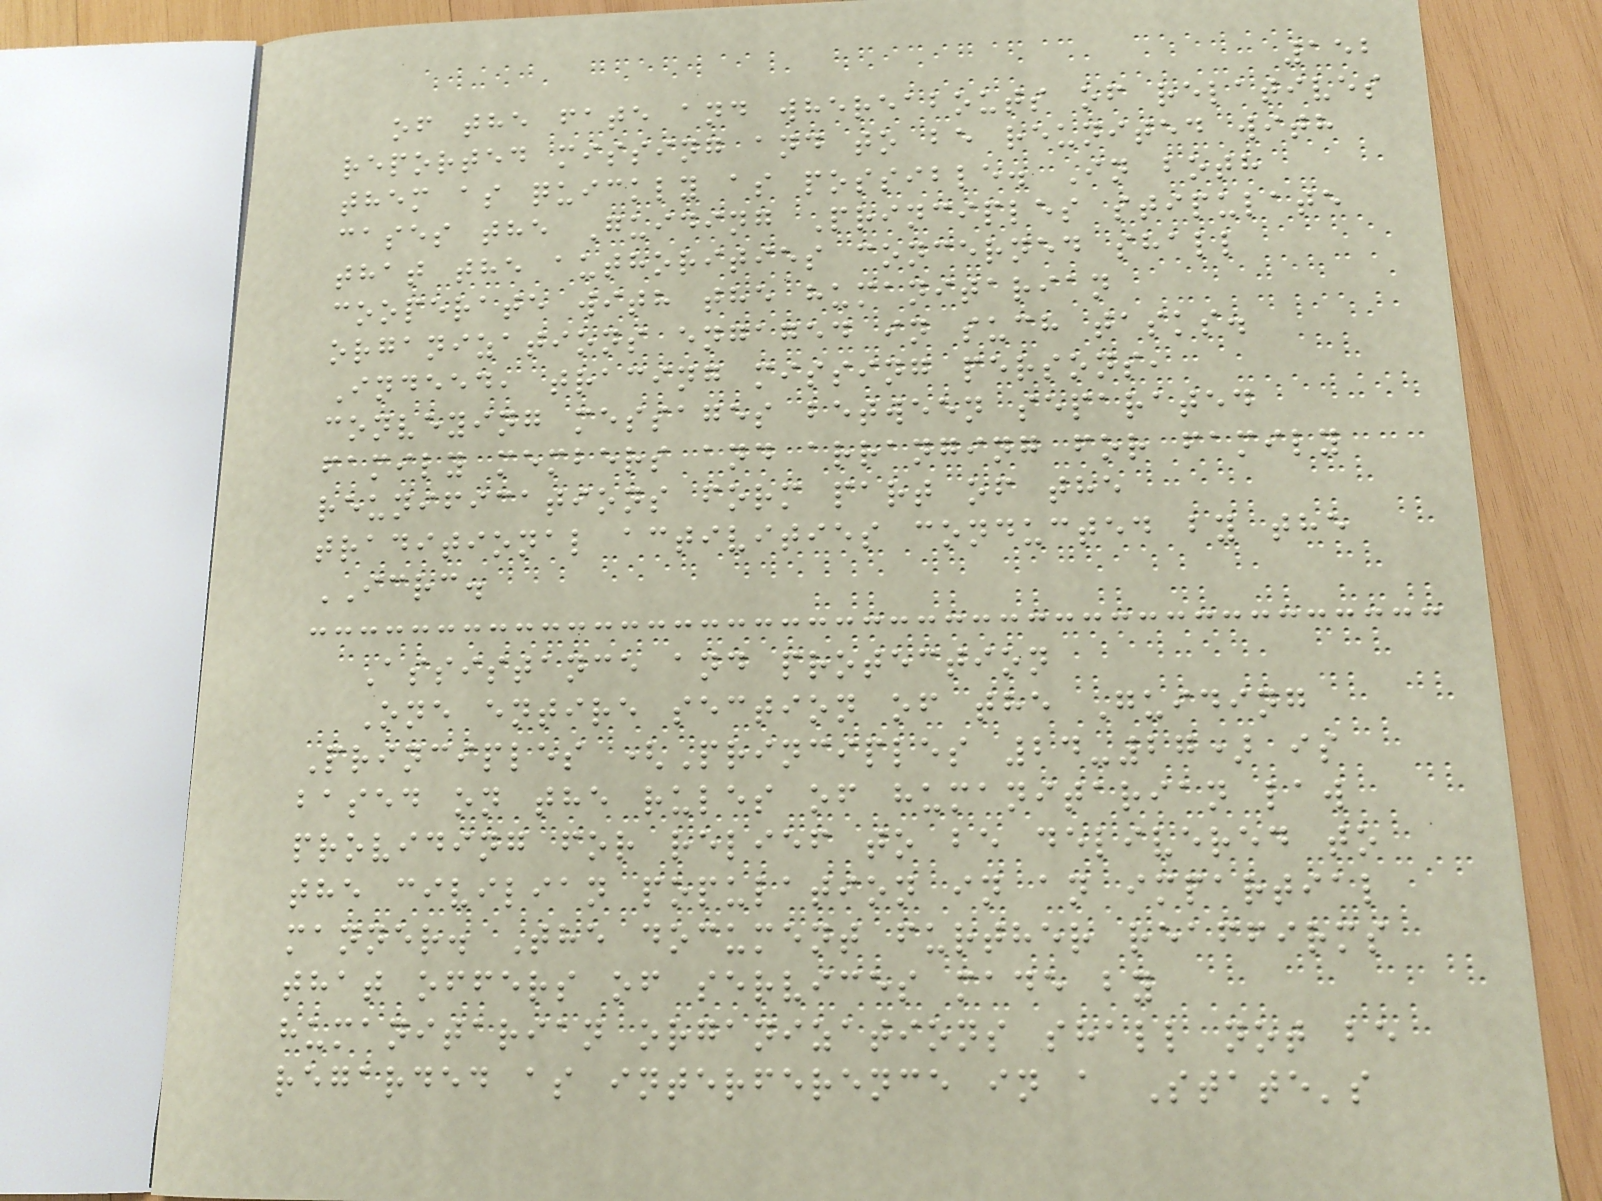152
of the fate and whereabouts of relatives
reported missing and to be reunited with
them as quickly as possible. In both
cases the Guiding Principles stipulate
that the authorities concerned shall
cooperate with the humanitarian
organizations engaged in such tasks.
Indeed, tracing missing persons,
conveying messages between separated
family members and arranging for family
reunifications form part of the
traditional activities conducted by the
ICRC.
Assistance and protection
One entire section of the Guiding
Principles (Principles 24-27) is
based on the rules of humanitarian law
providing for relief to be delivered to
the civilian population in an impartial
manner. The document further reaffirms
that offers of services made by
humanitarian organizations shall not be
regarded as interference in a State's
